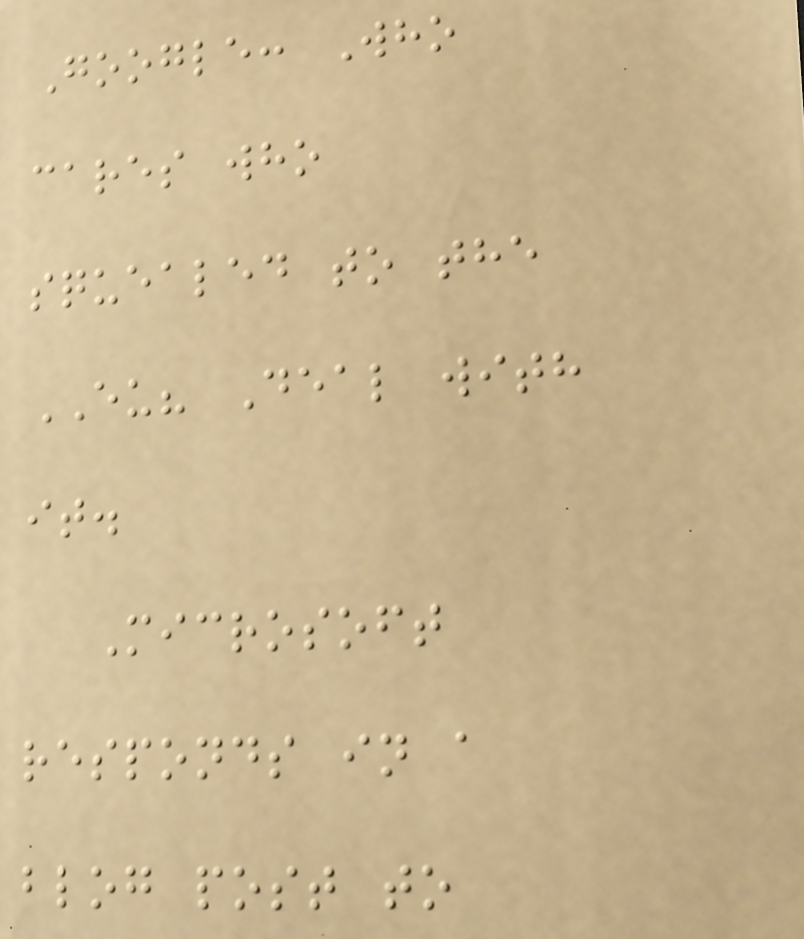Google: Who
cares who
squealed to the
EU? Deal with
it.
Microsoft
responds in a
blog post to
